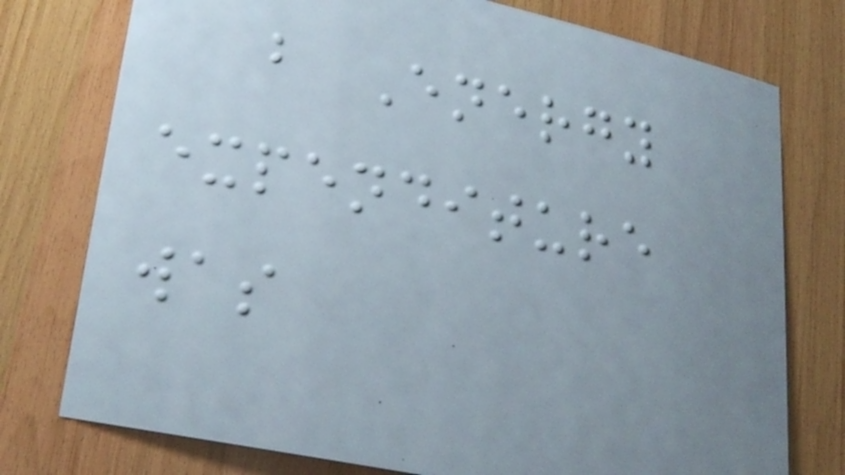b Energy
expenditure
was
